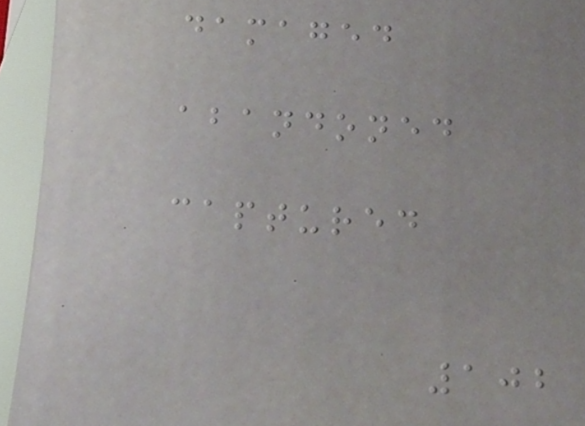damaged
abandoned
captured
102
